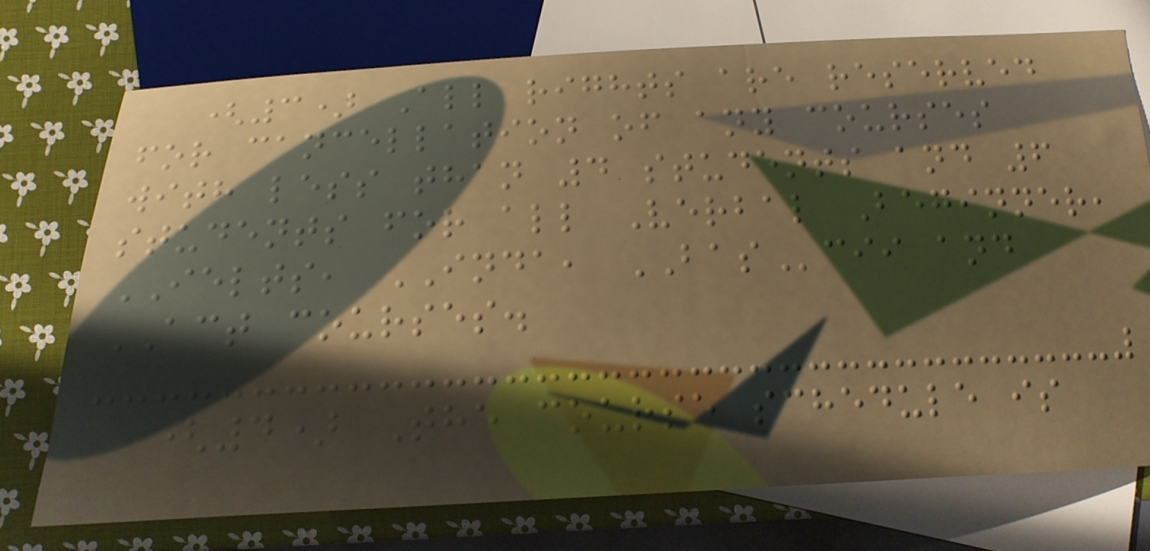(3) All rights are reserved
for cancellation of any courses
with less than 4 students and 6
students for all Verbal Beginner,
IELTS, INDA, BAScii and
ACT courses.
(4) The course schedule is
